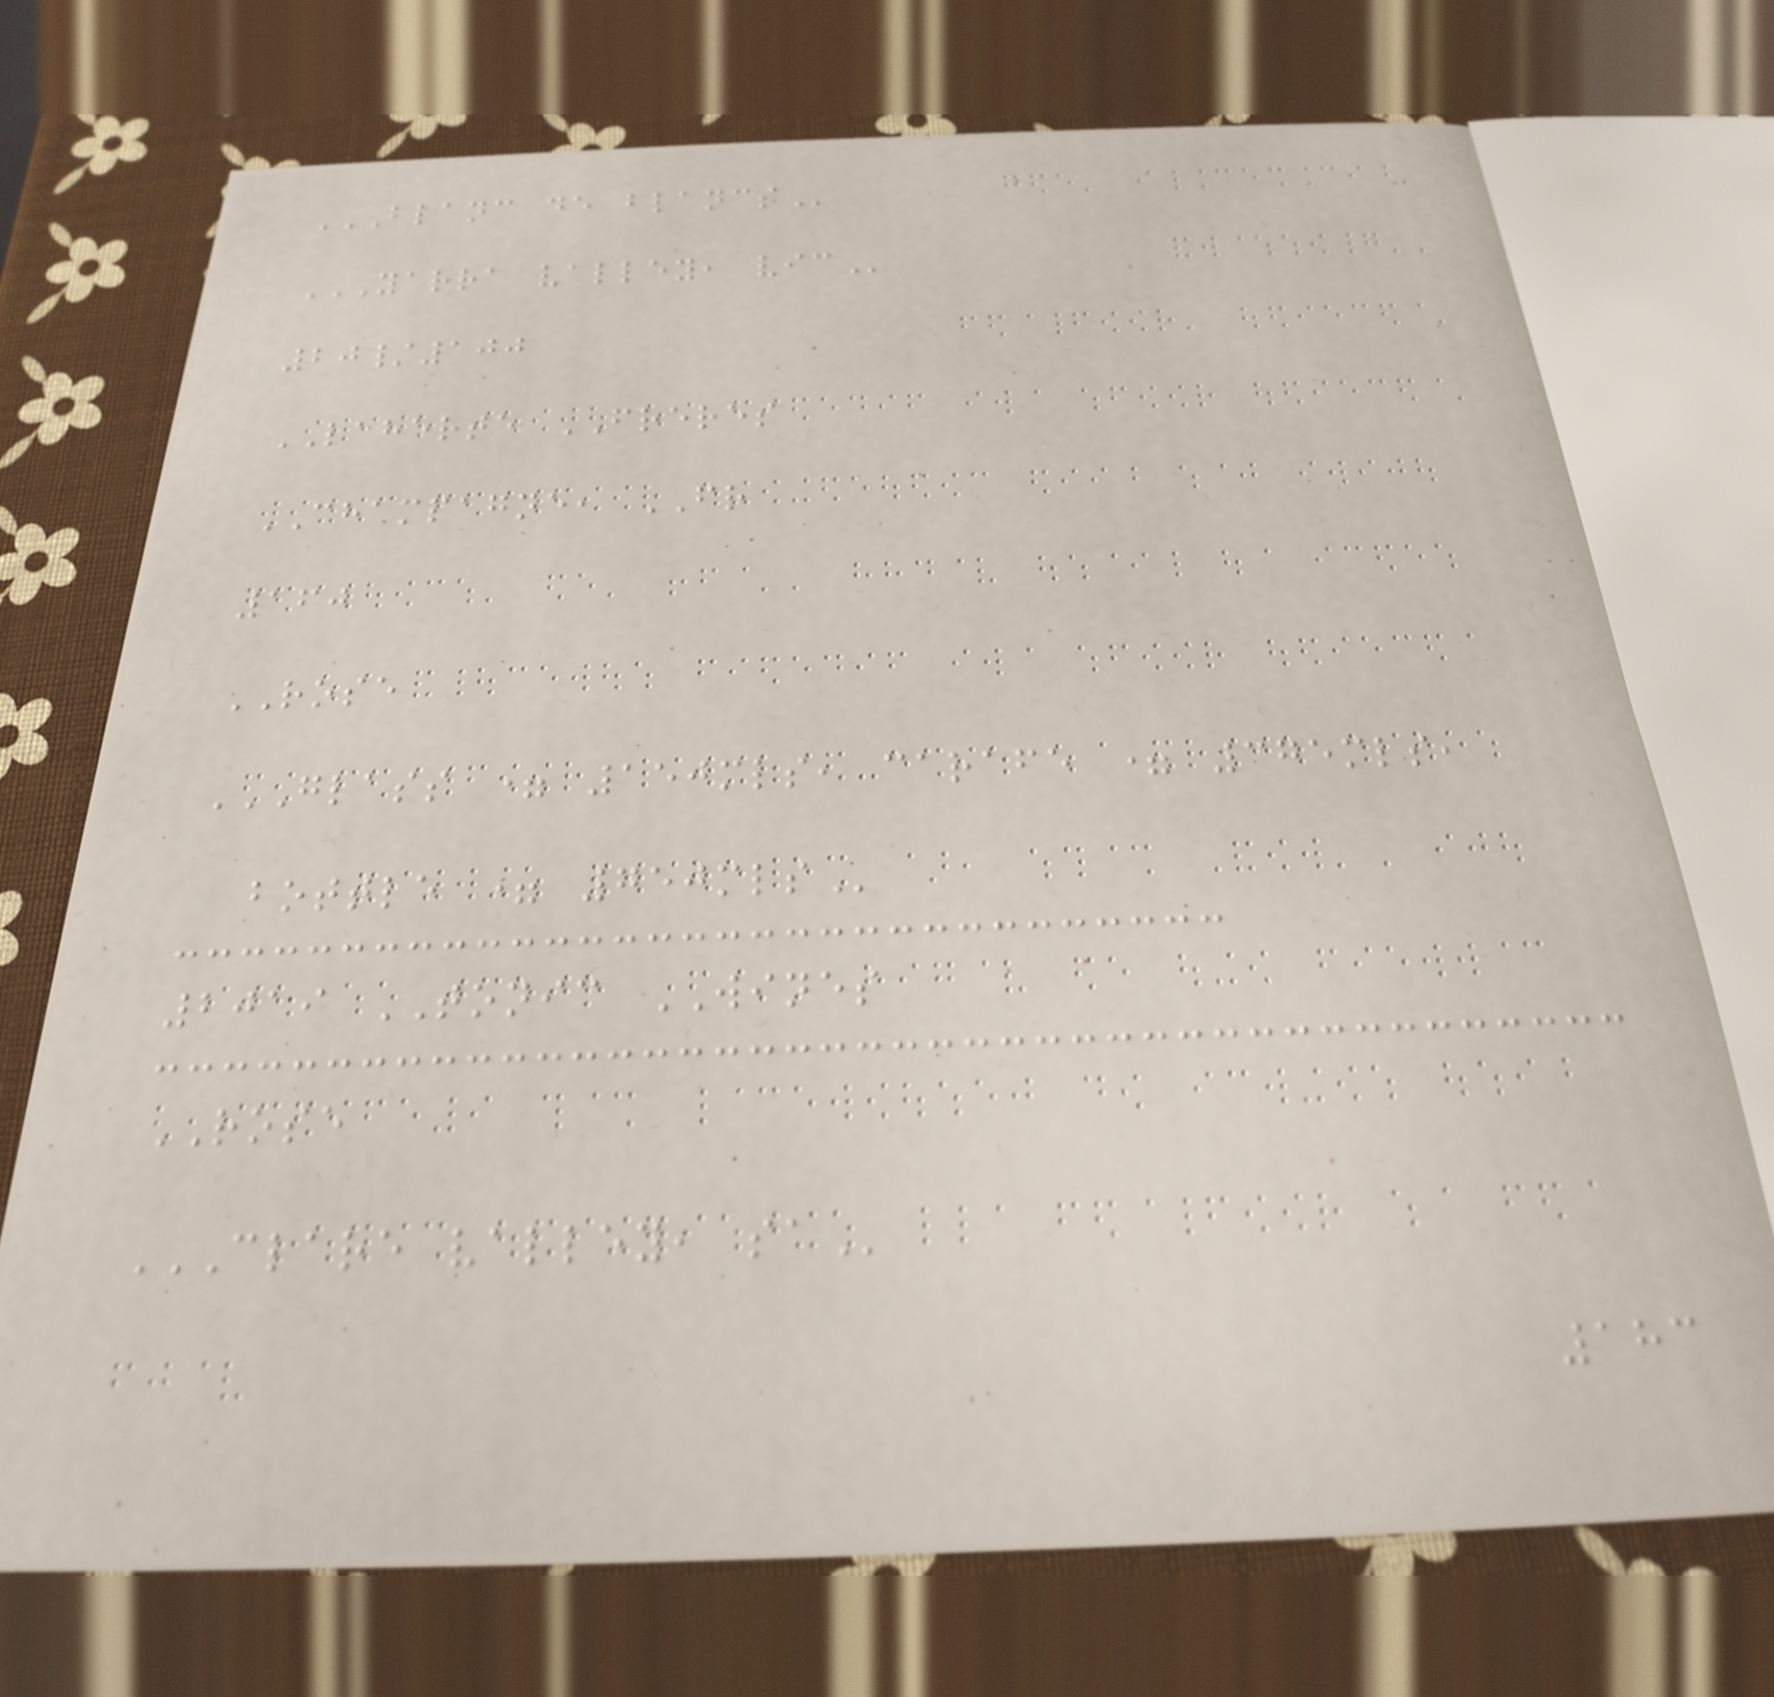BLANC DE BLANCS
YARRA VALLEY, VIC
20/100
LAHERTE FRERES
CHAMPAGNE, FR
160
ROSE
GLASS = 150MLS, CARAFE = 375MLS,
BOTTLE = 750MLS
2019 TONIC WINES
ROSE
CLARE VALLEY, SA
183
